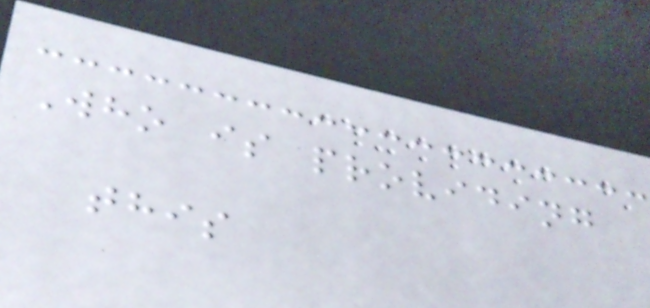Who is providing
this
